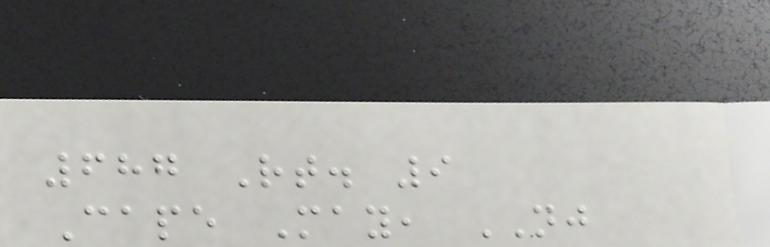687 Rt. 9
Cape May, NJ
